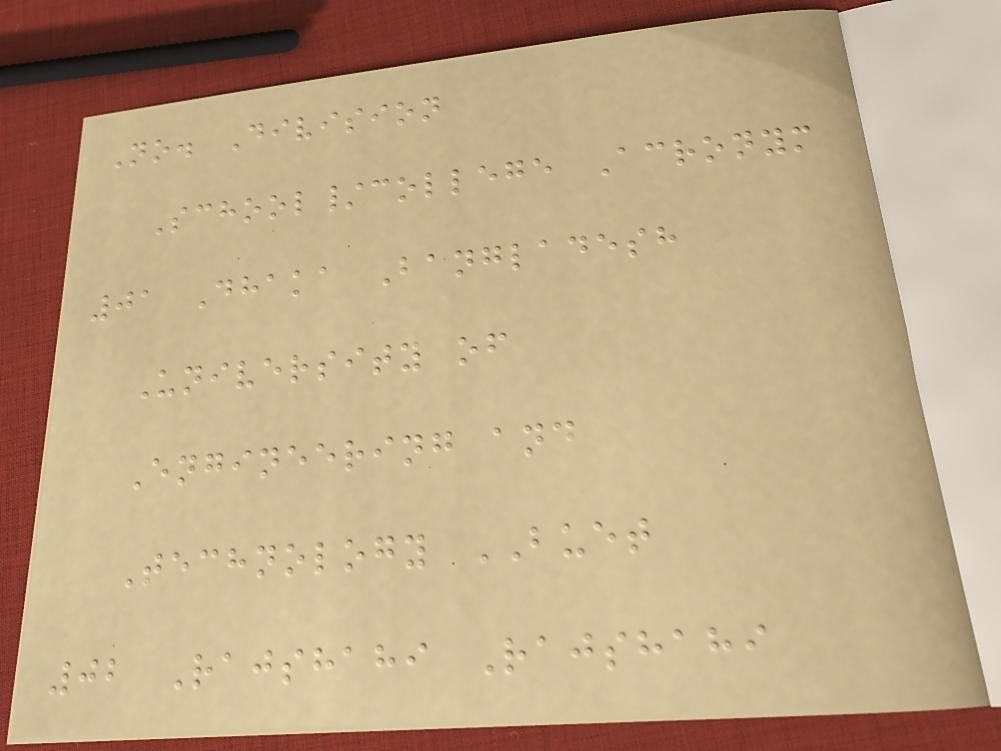No. Division
School/college Acronym
01 Dhaka Bangladesh
University of
Engineering and
Technology BUET
02 Rajshahi Rajshahi
